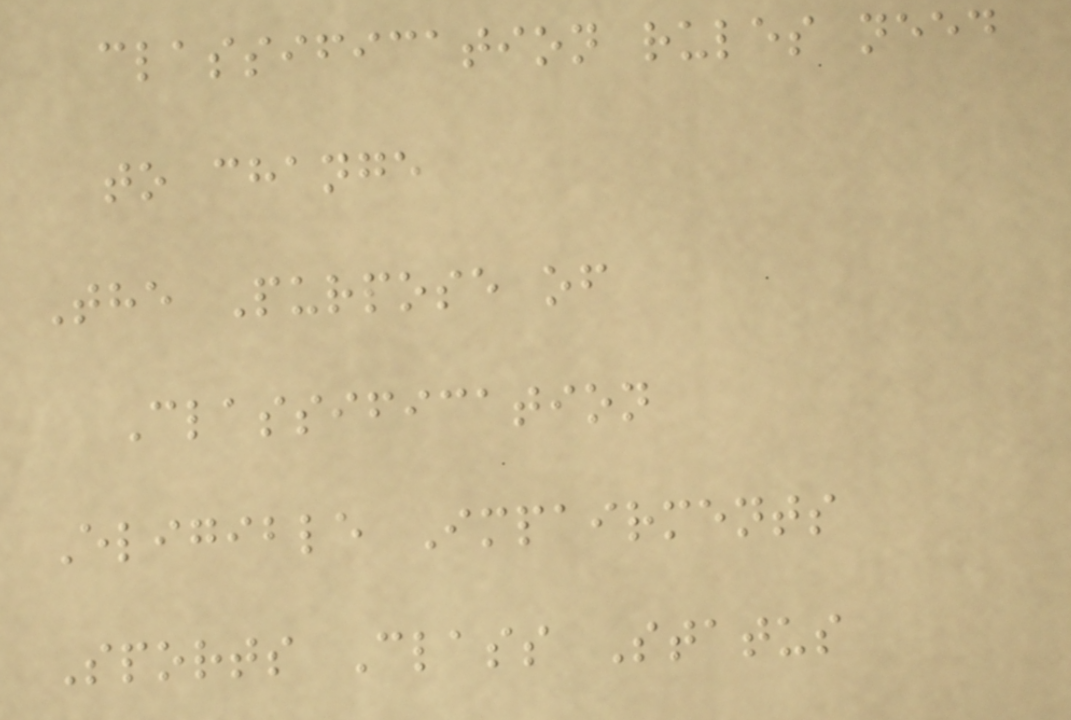classification rules need
to change
The Purpose of
Classification
Eligible Impairments
Sports Class Status
